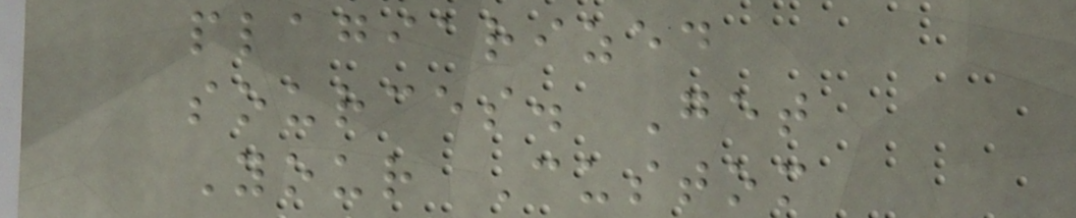plagiarized
sources. Get
Your Custom
